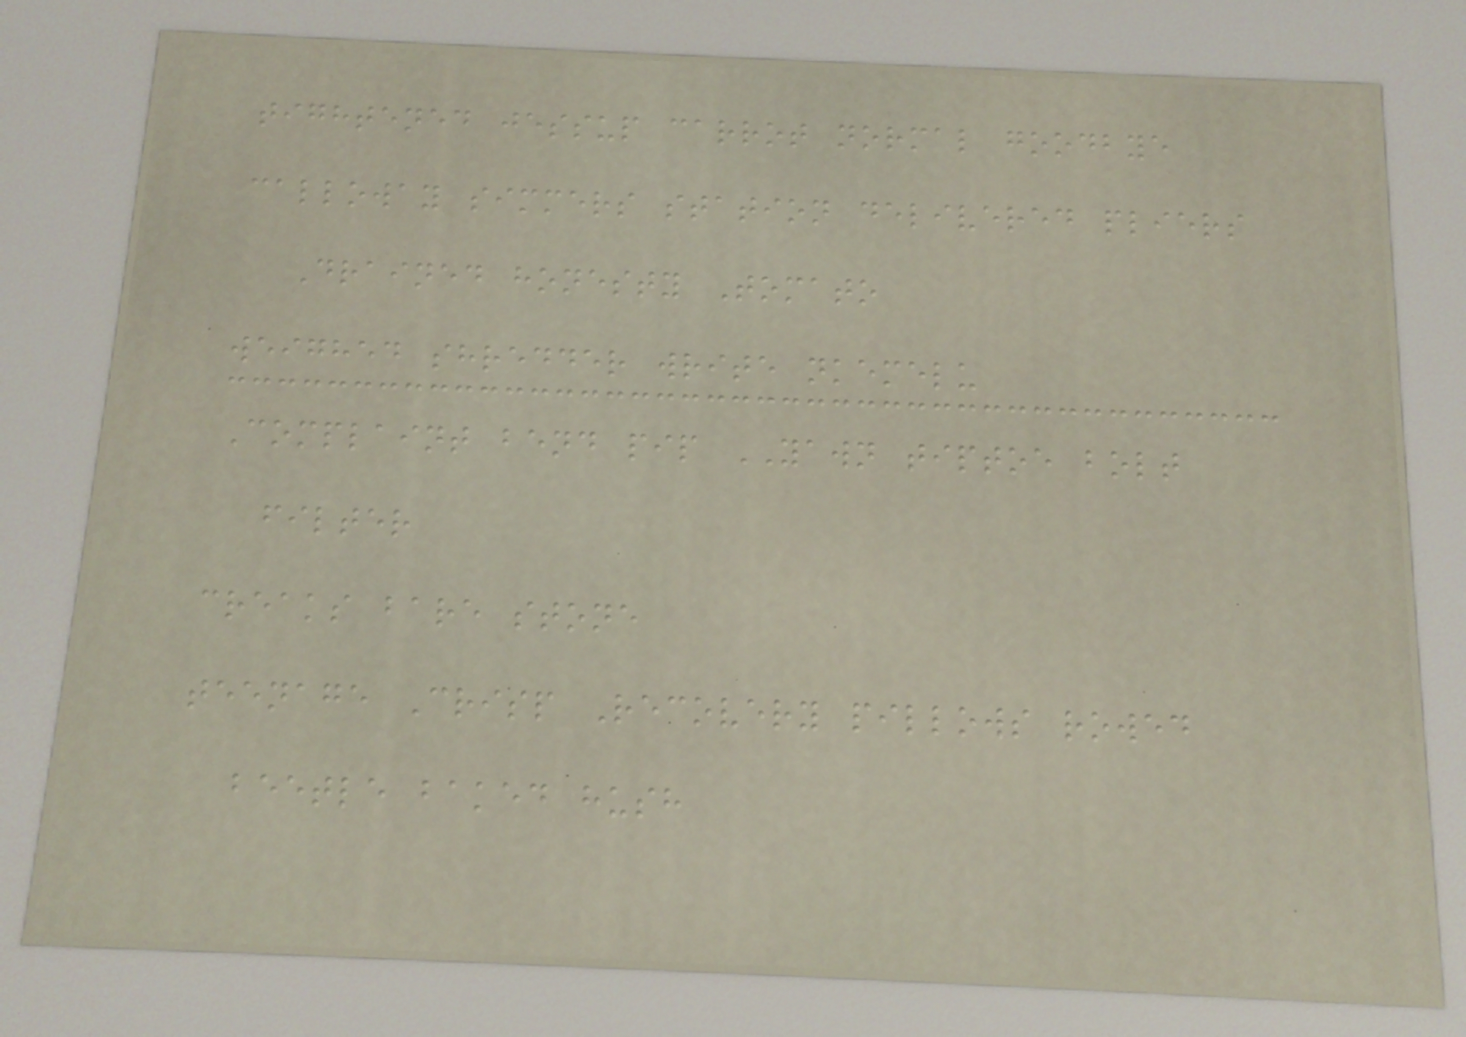tightened jessup carrot normal goodbye
calloway simmers station delivered pliers
Drained honesty Tomato
weighed shredder write nkemelu
Complaint bend pip YAWN tiptoe bolt
filter
creaks bare stone
teenage Crisp Recovery pillows rowed
beetle baked hush
